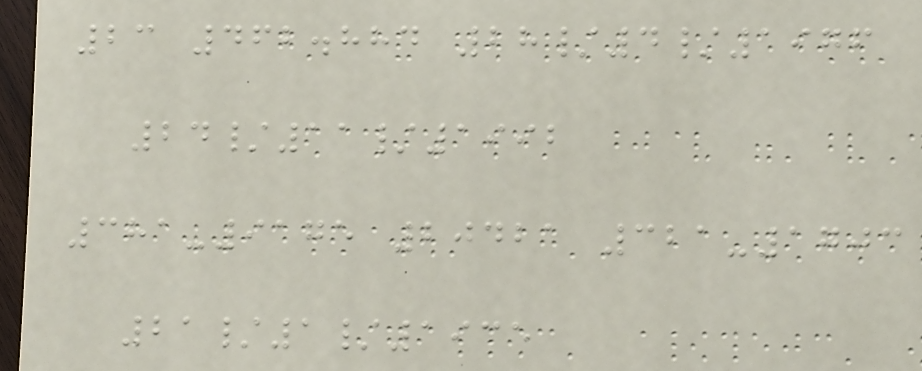23 462.884 28/4/1976
24/11/1992
381-9175 20421 321-1703
21/1/1935
